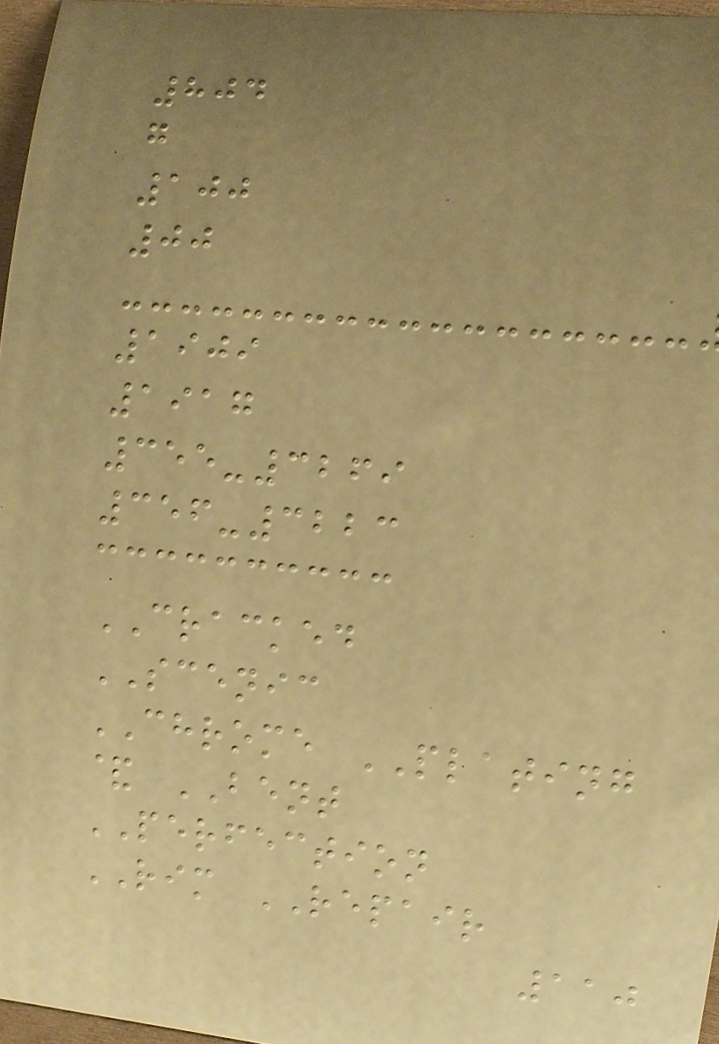804
g
100
00
1909
1917
355-3269
356-3223
CRACKED
SCENIC
CHROME PLATING
& BENT
PERFECTION
RIM REPAIR
110
